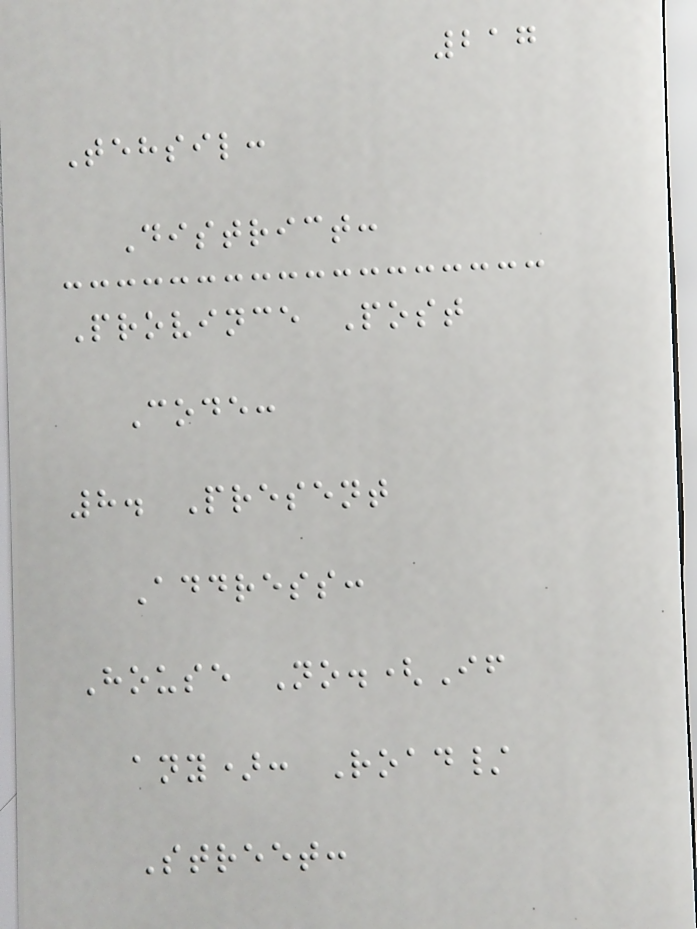217
Tehsil:
District:
Province Post
Code:
8. Present
Address:
House No.(If
any): Road/
Street:
